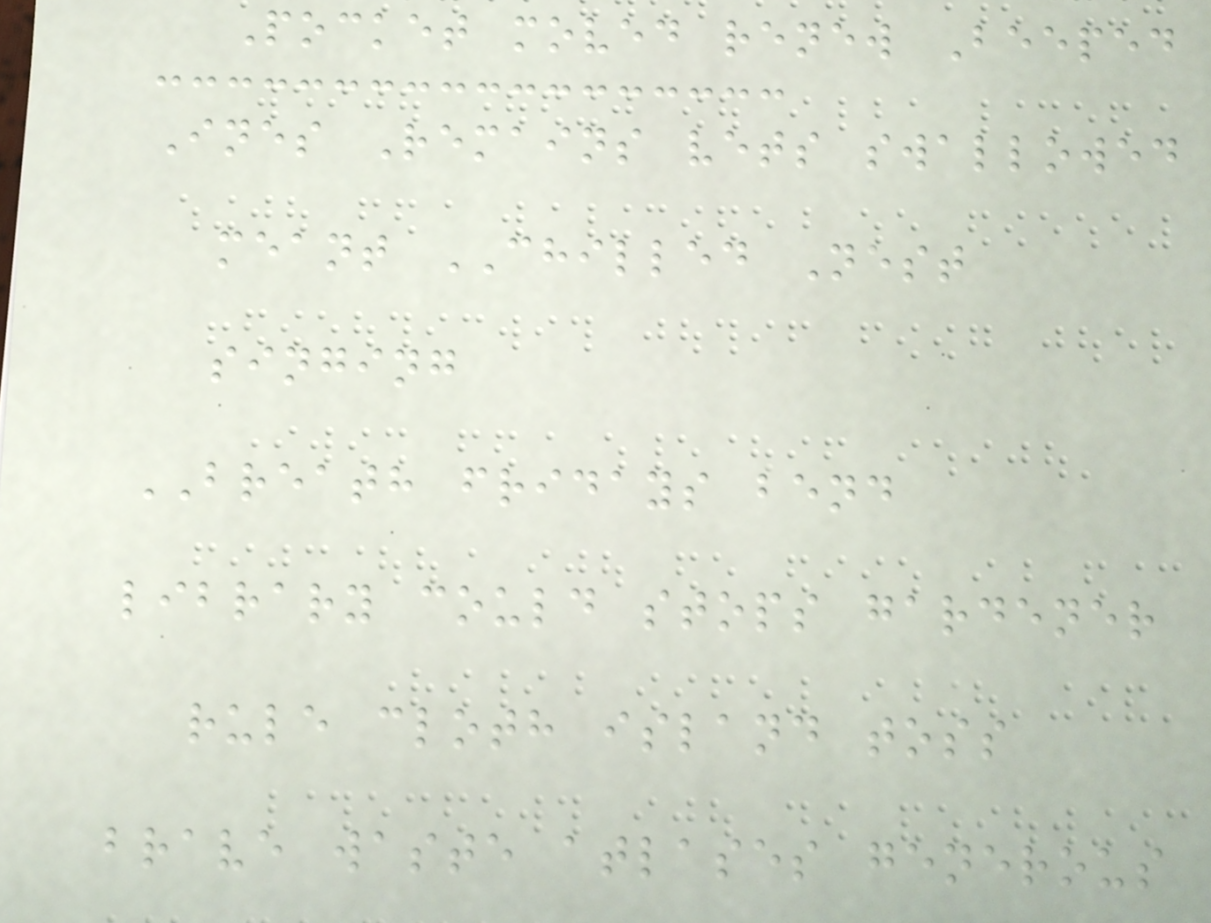Pocket moved renew Beeped
Ines Remains vets swallowed
meant CHILLED Nest
singing
BREATH fridays bend
library could stops gardener
rule cloth island toss
brave waste atlases generous
